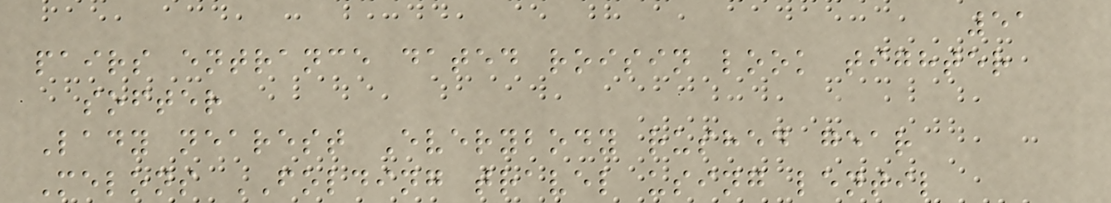51
pairs entrance dated roisin look tighter
softer
Lady nearest Everybody rushed gear
Melons FOLDING travel using lentil
